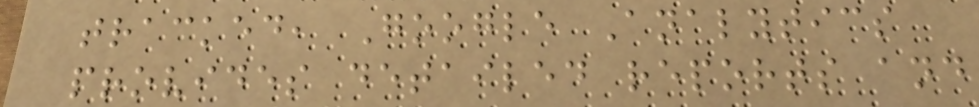tracked, Google Analytics
provides detailed reports and
